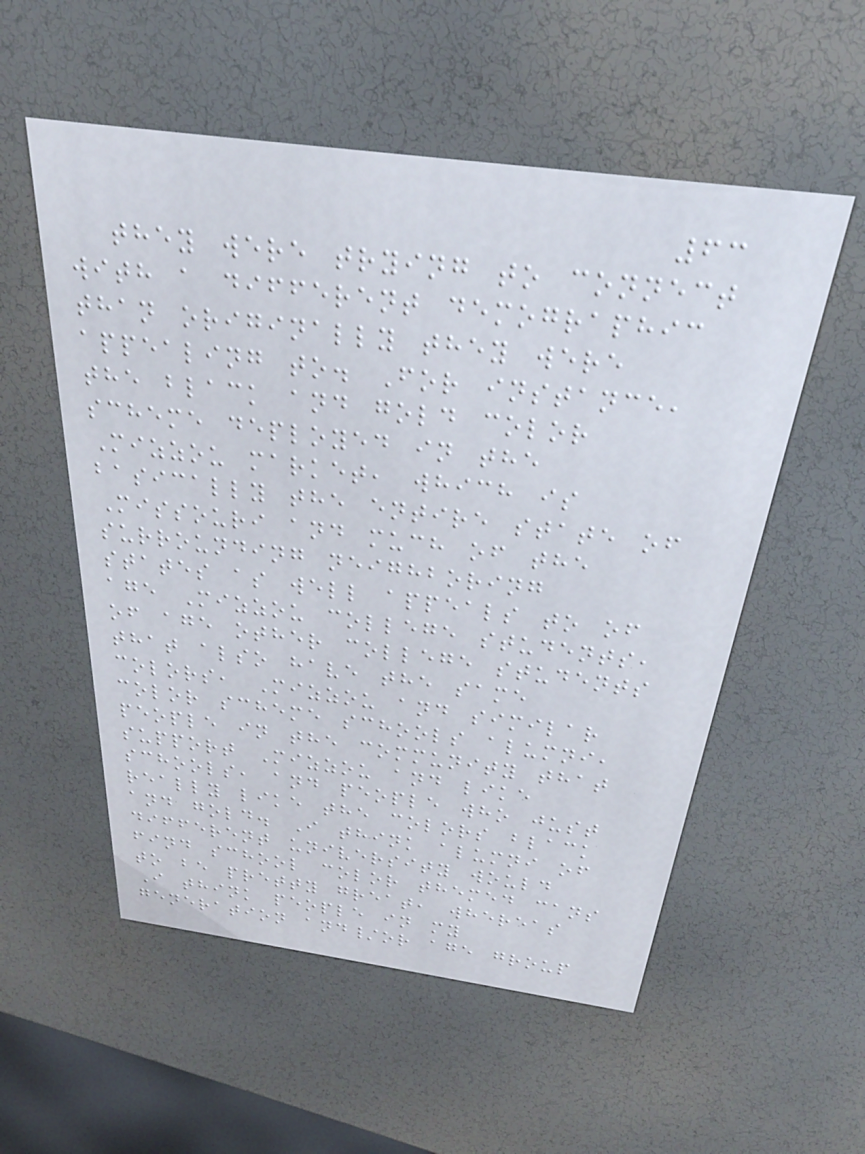63
they were trying to connect
with a different demographic
than originally they were
appealing to. For instance,
the black and gold color
scheme deployed in the
Mizzou market, which is
basically the entire state of
Missouri and much of the
surrounding neighboring
states as well appeals to of
age Mizzou college students,
of age other college students
that also have the same
colors, Mizzou and similar
color scheme schools alumni,
people in the community that
support Mizzou and like
schools, and people who just
really like the colors black
and gold. I think alumni of
different university would
find school color themed cans
to be pretty great, whereas
I think people in my
generation and/or age group
